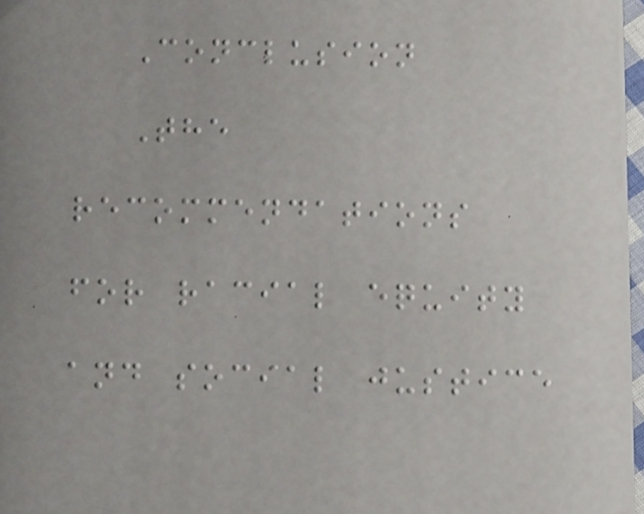Conclusion
The
recommendations
for racial equity
and social justice
